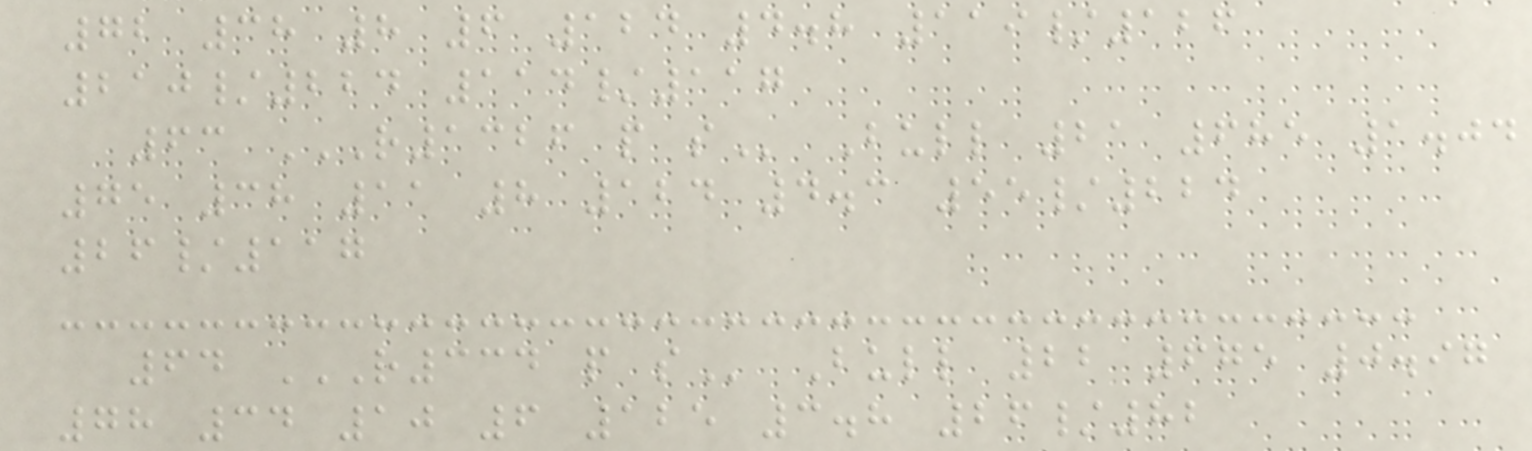72 38 8 6 124 4.8 119/126
210/224 114/117
63 R1326 P S Bull 21 685 1.04
75 38 11 8 124 4.3 55/224
26/117
64 R334 P S Bull 22 675 0.97
78 34 10 6 125 3.8 26/82
